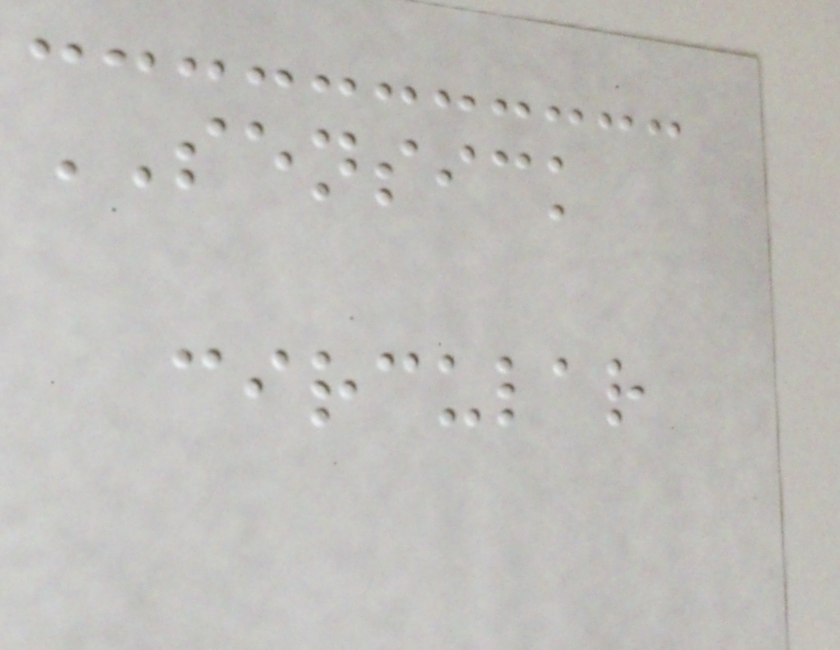SENSICK
circular
